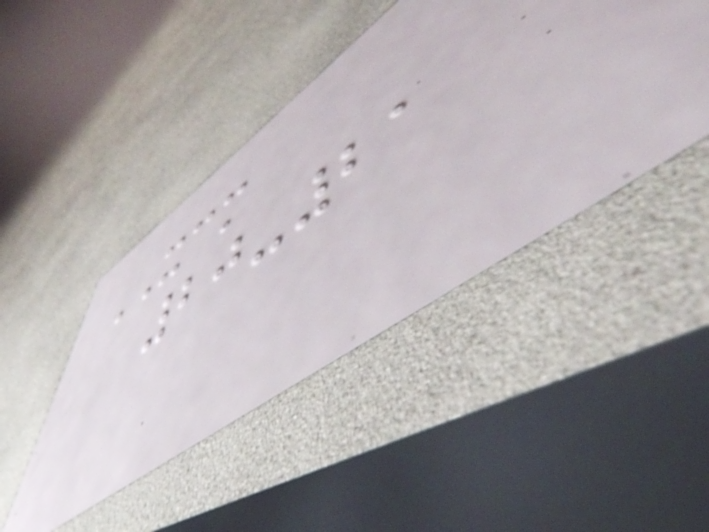XCM
20-21
